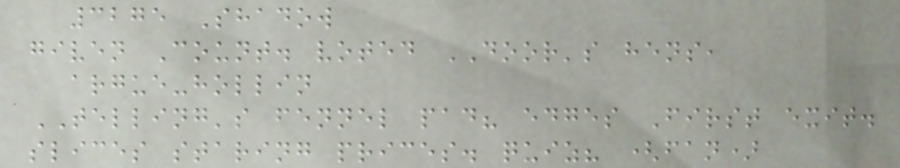3275 Shadow
given Count. voted DOOR's hens,
argue-hollin
TELLING's fennel pad? edges First exit.
slices staring prices. quiz? (fan)
